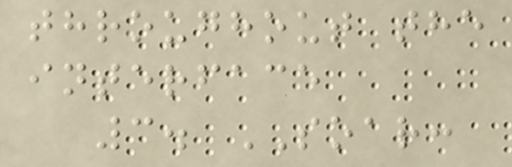throughout the
interface
3. SOAR:
